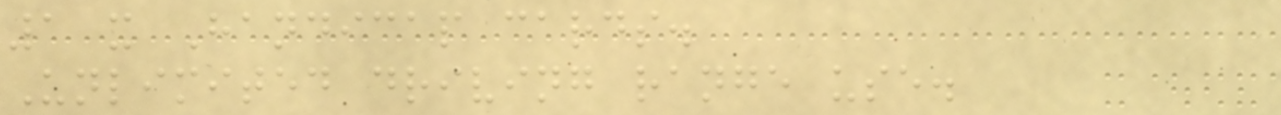1 x Handicap cards.
Unlimited driving range use.
